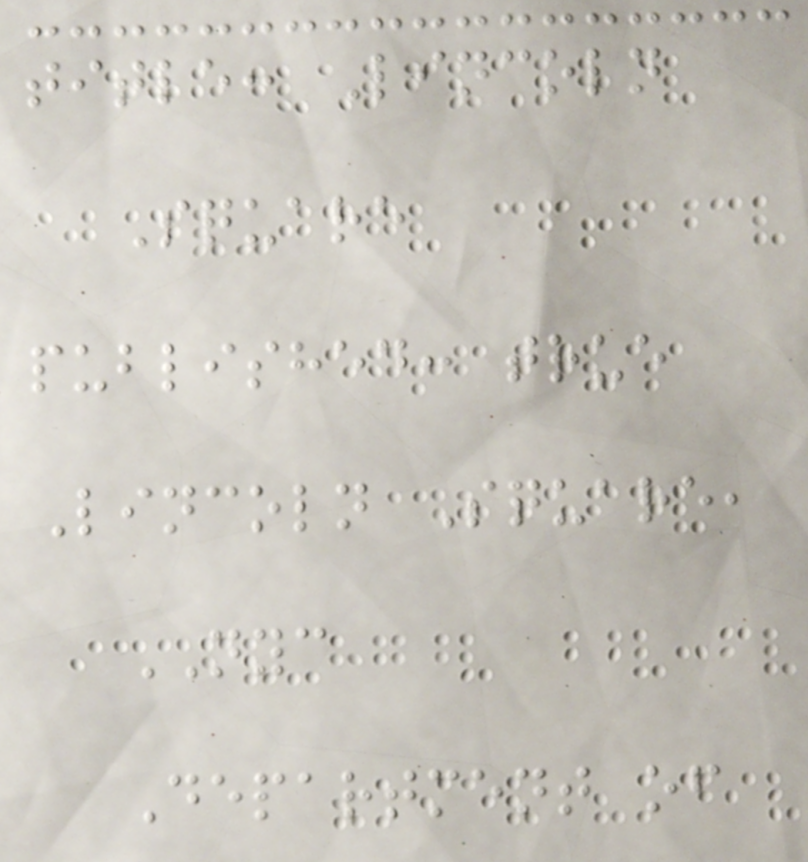title: Lincoln
Square
published: true
Lincoln Square,
NYC
Department of
